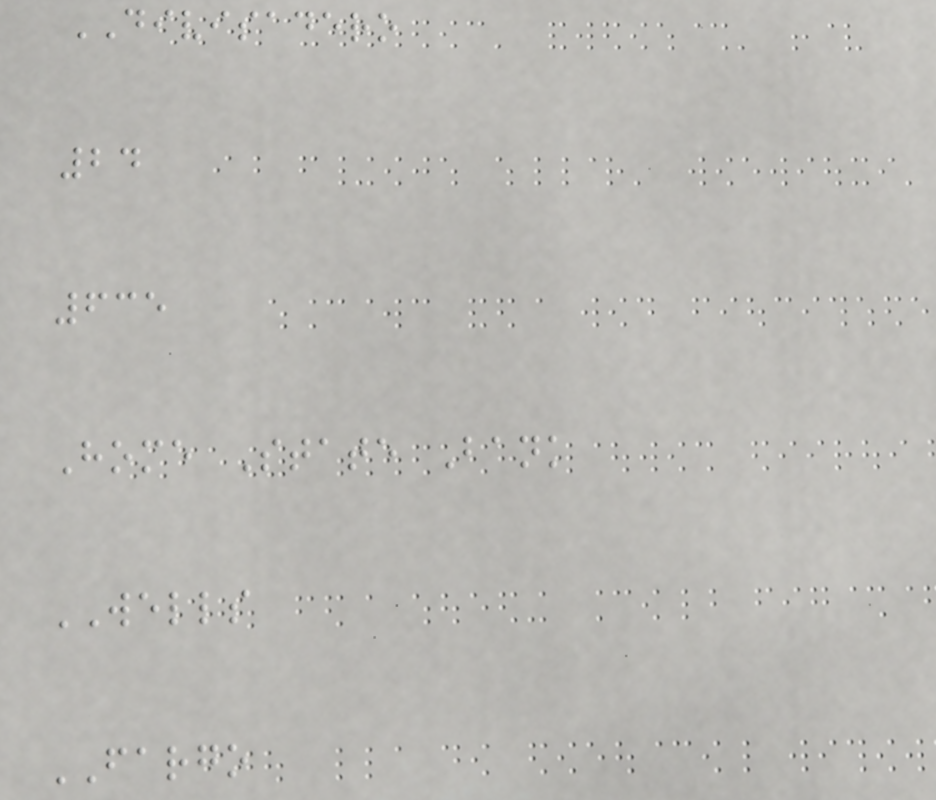DIVISADERO
24
635
Home State Bank
WELLS
FARGO
